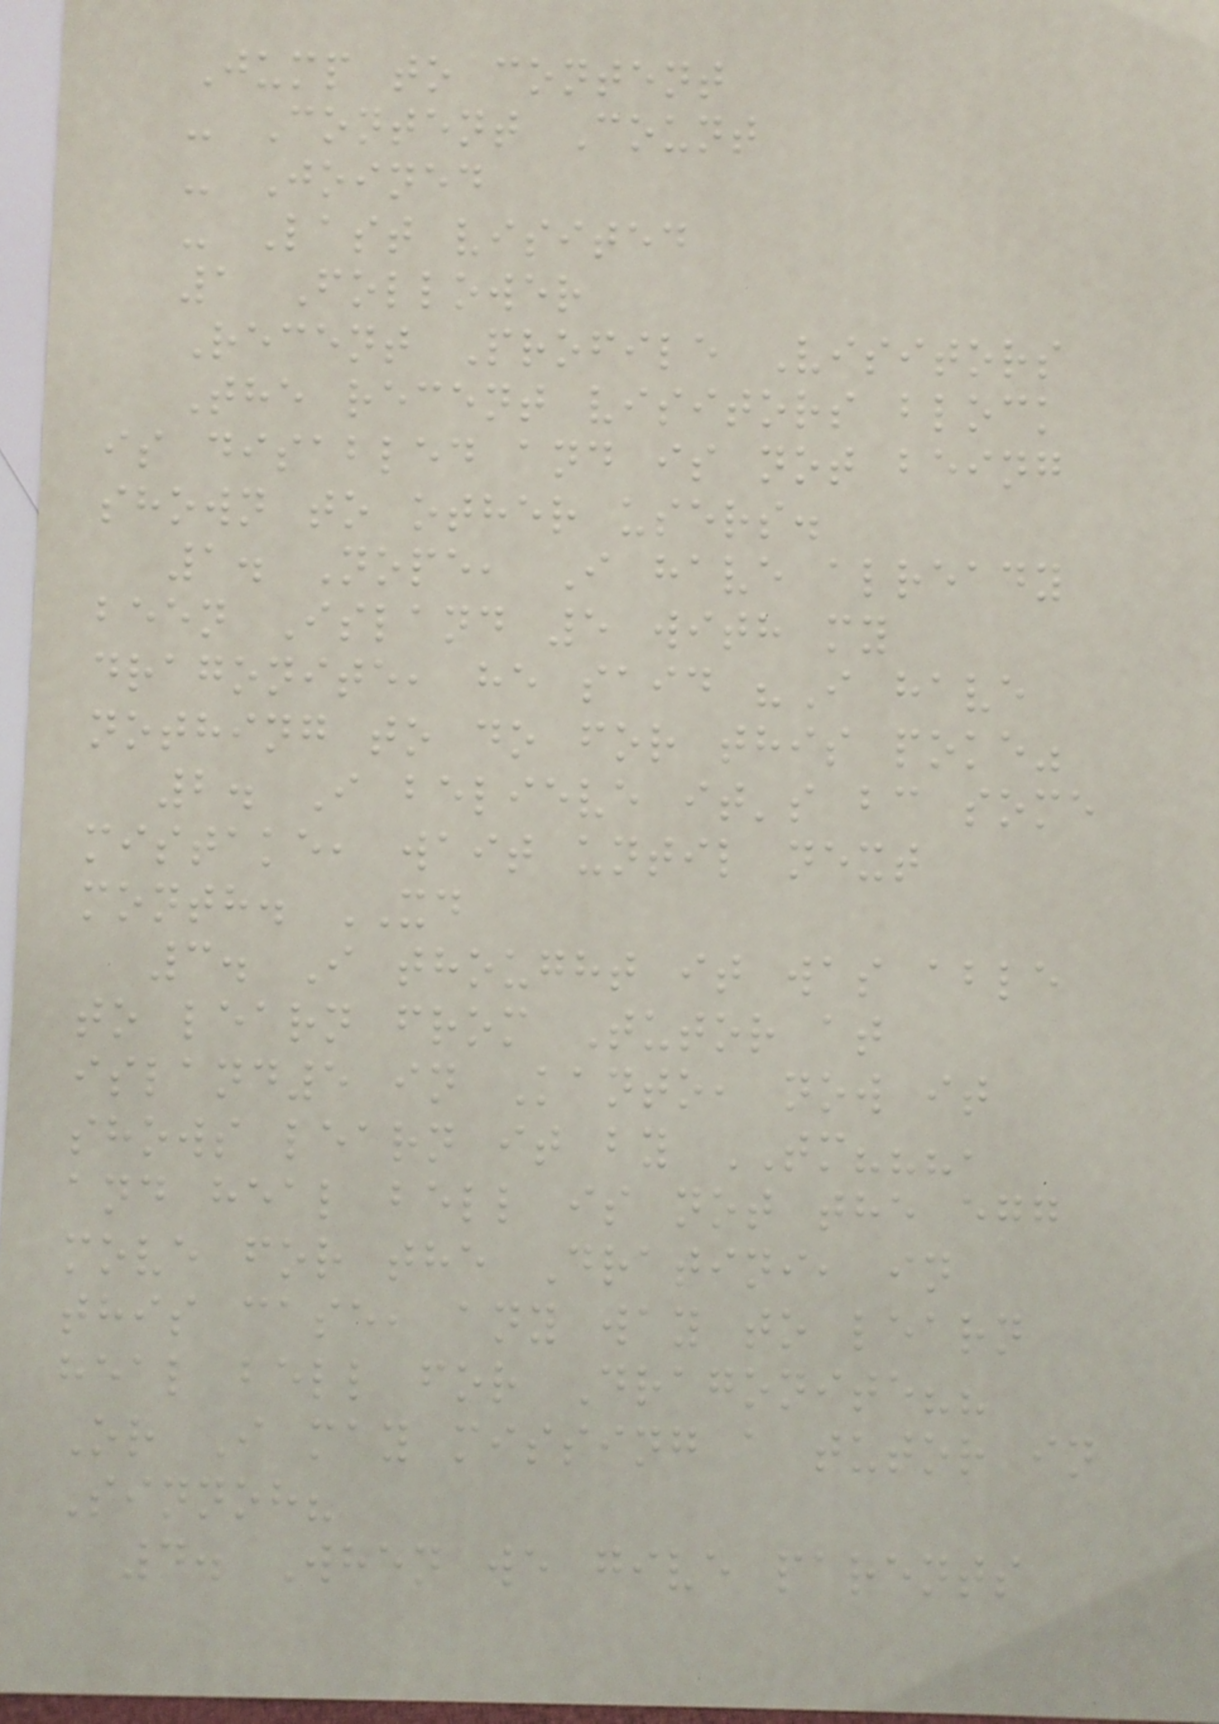Jump to content
- Content Count
- Joined
- Last visited
1 Follower
Recent Profile Visitors
The recent visitors block
is disabled and is not being
shown to other users.
1. Nope, I have already
been Island 5 with my
dragonite, he said "I have
nothing to do for this poke"
2. I believe it's bc some
mistake, wait until next
month. XD
3. I thought it was able
to learn from Tutor at
island5 in Kanto, now it
shows learn it by TM???,
and heal bell is not the egg
move for the Dratini, in
this case, any way to learn
heal bell for Dragonite??
Or I may missing a tutor in
Sinnoh?
4. When we give parents
